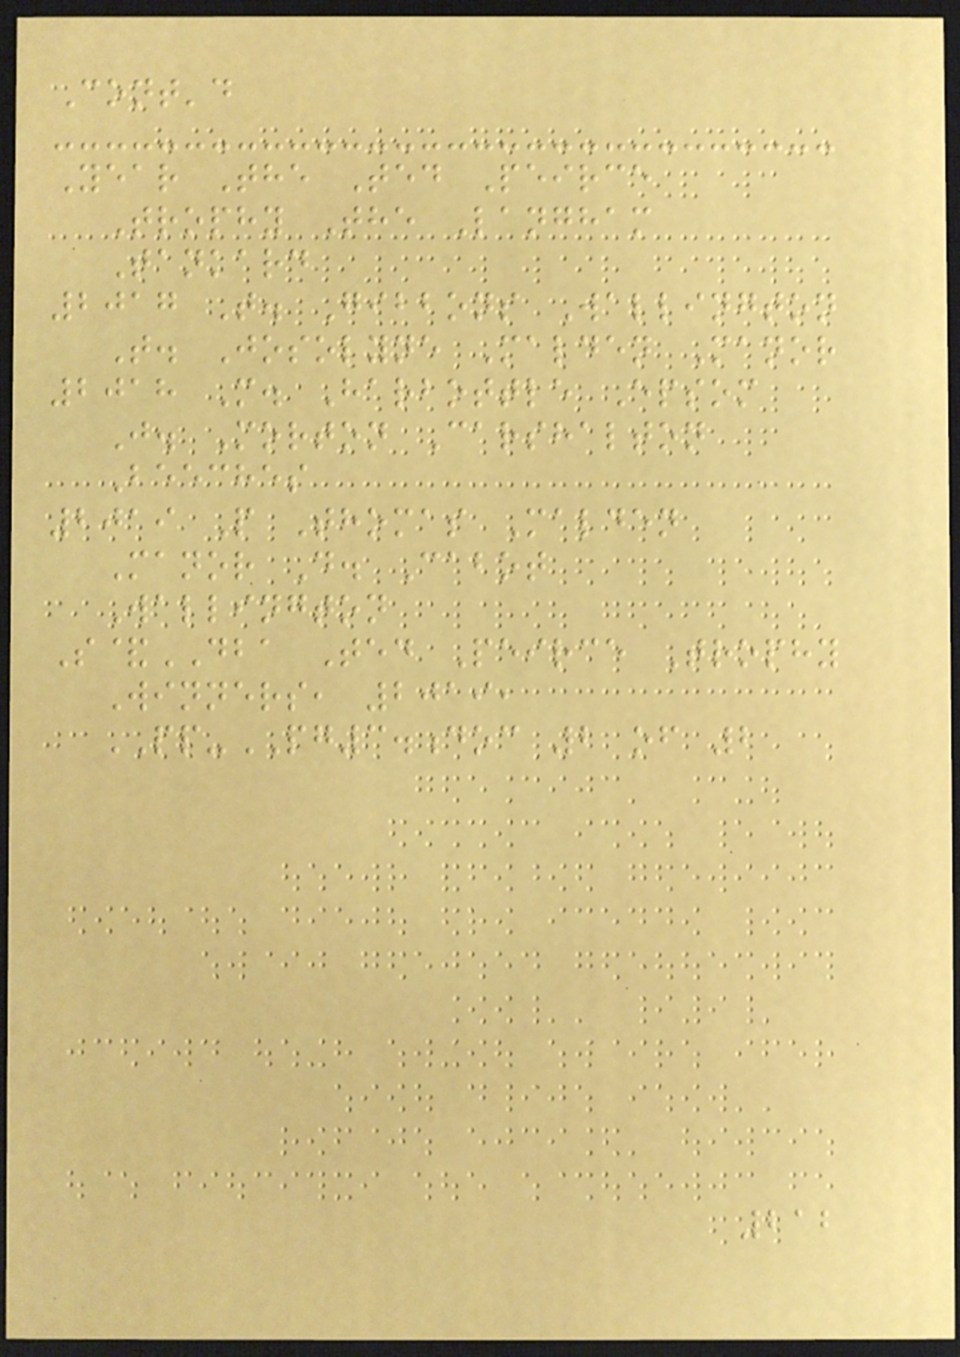Cont'd
Year The Ted Peirce
Trophy The Langham
Tankard
2017 T. Gibbons Wallington
T. Josolyne Malden Manor
2018 M. Harbottle Epsom
J. Morton Carshalton
Beeches
2019 P Thomas Malden
Manor D. Cabot
Wallington
S&DBA Ted Peirce Trophy
Winners, 2019,
PP-PG3.doc 2 of 2
212
